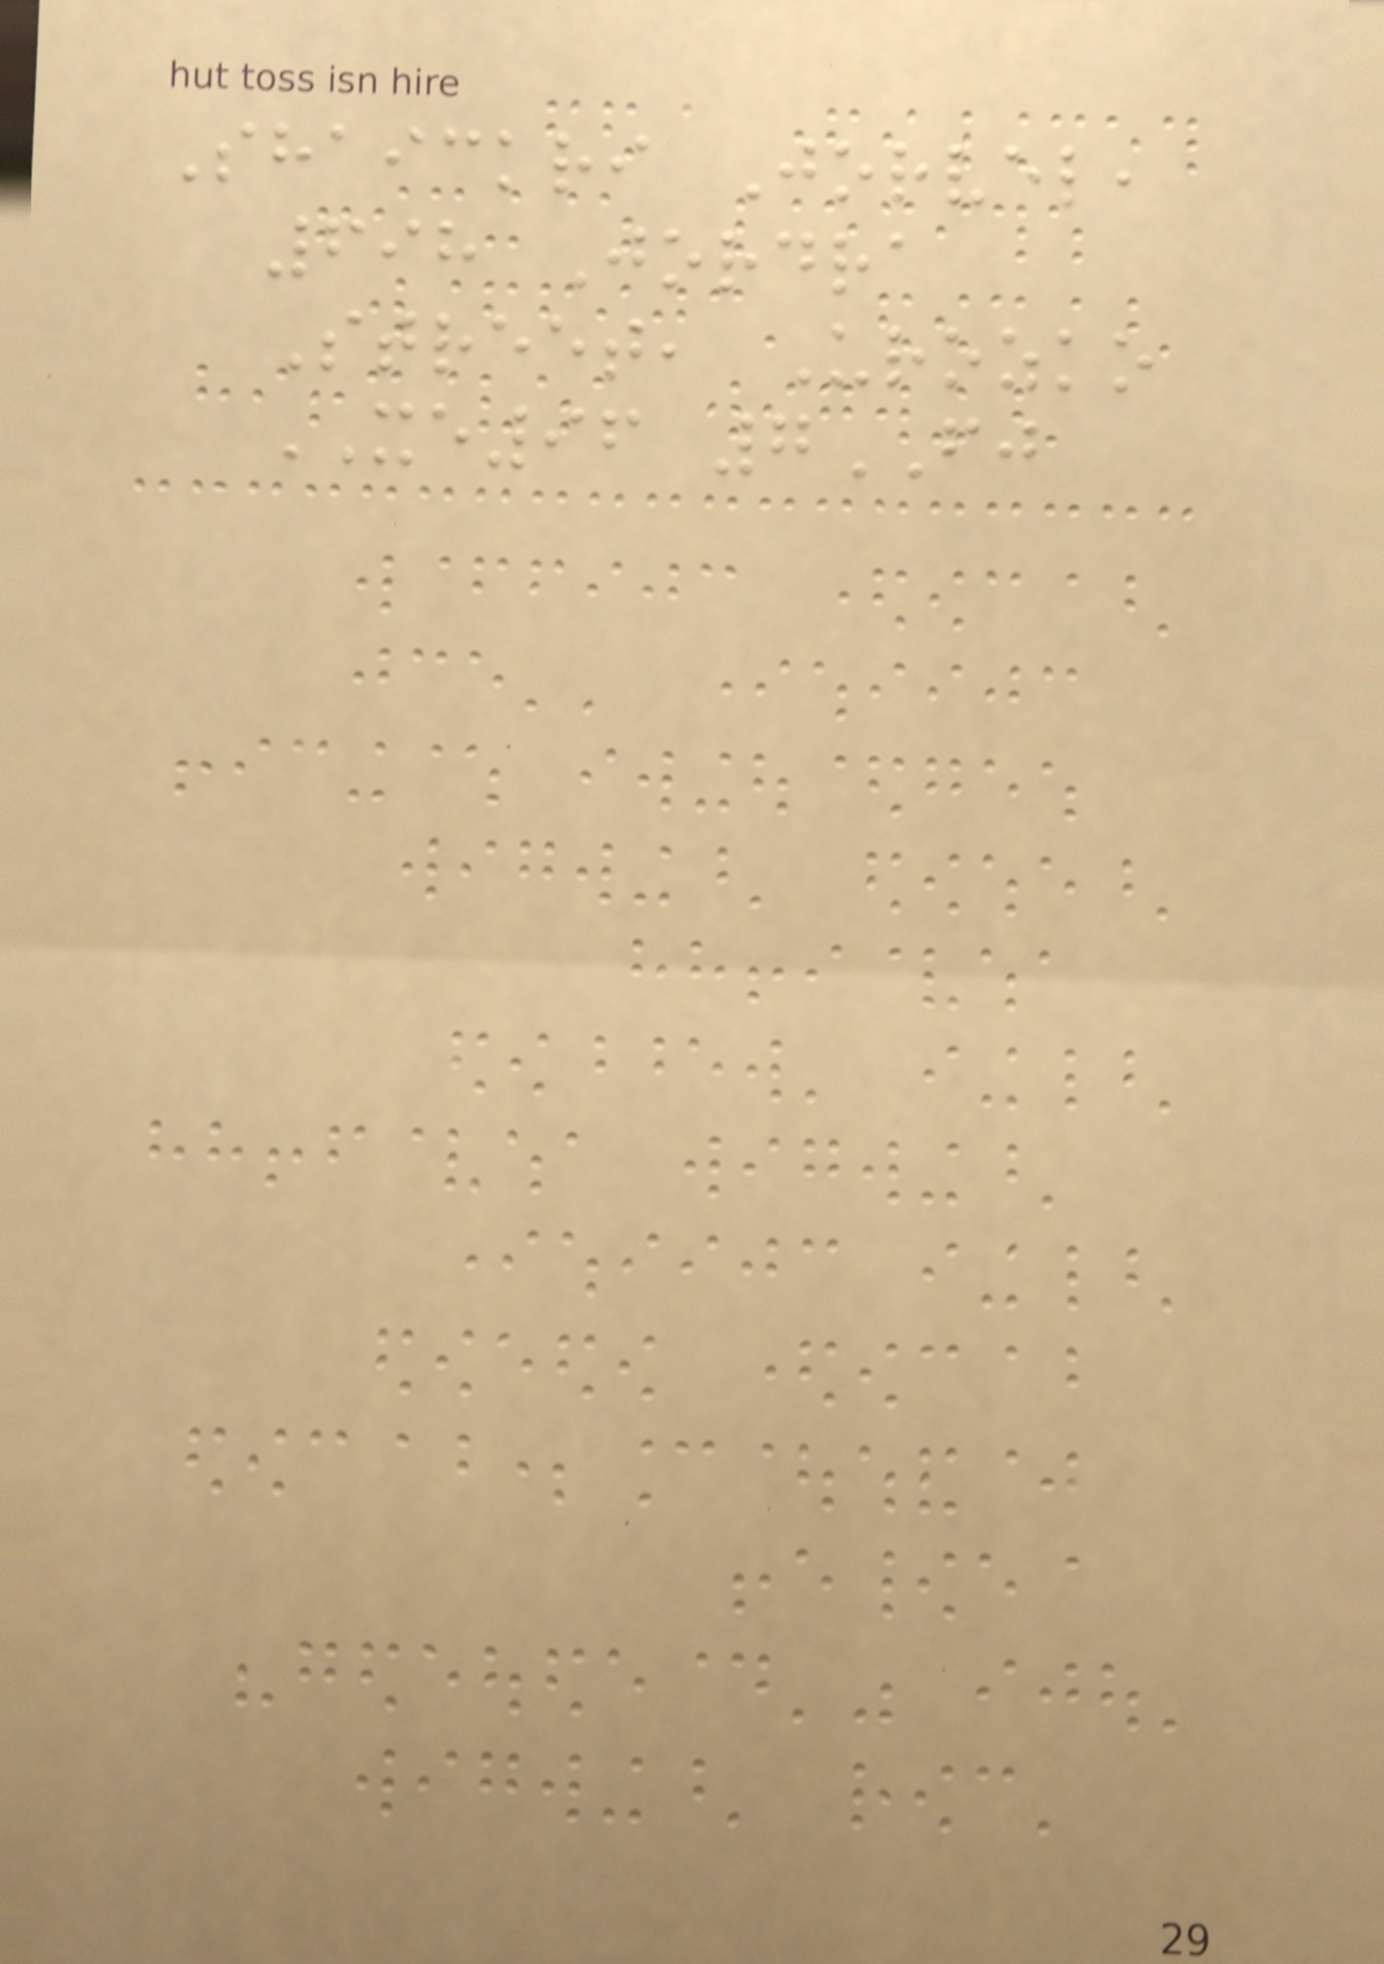Shaickri Jorvel,
698 Jordra
Street, Urozko
XE96 7FJ
